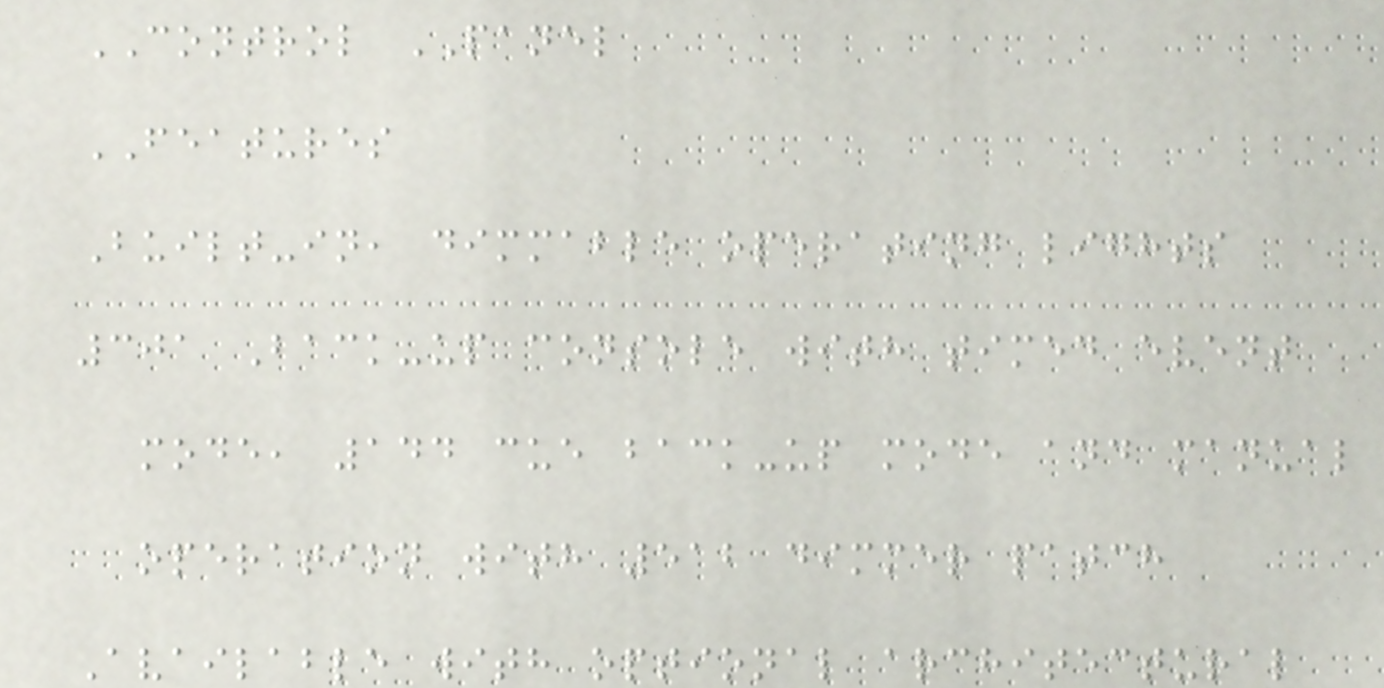CONTROL PANEL
FEATURES
Built-in, dimmable operating lights
301 Back-up console with timed event
mode, 144 cue back-up mode and manual
operation with 512 dimmer patch
Available with optional architectural
